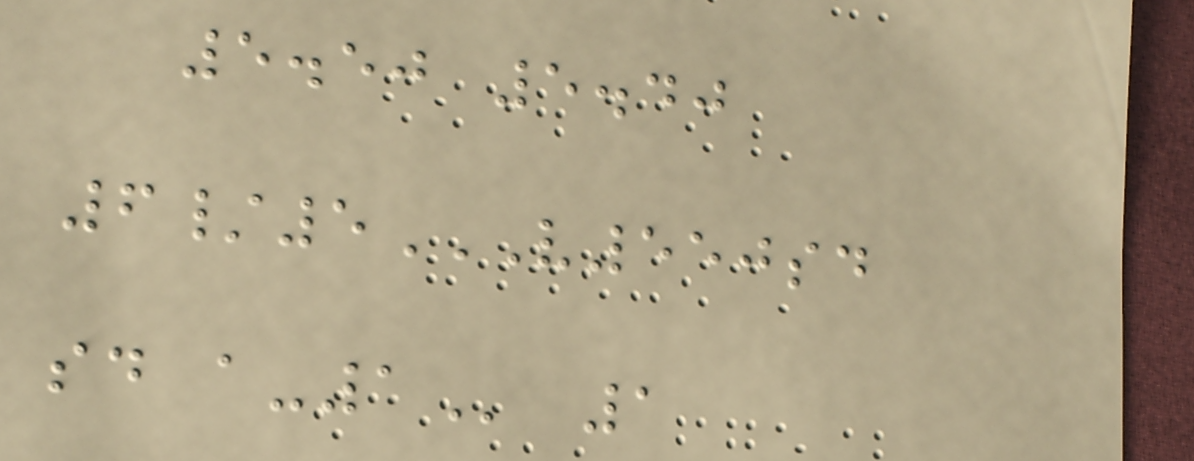5.50 5.40
6/5V550SD
SD A-1 1
